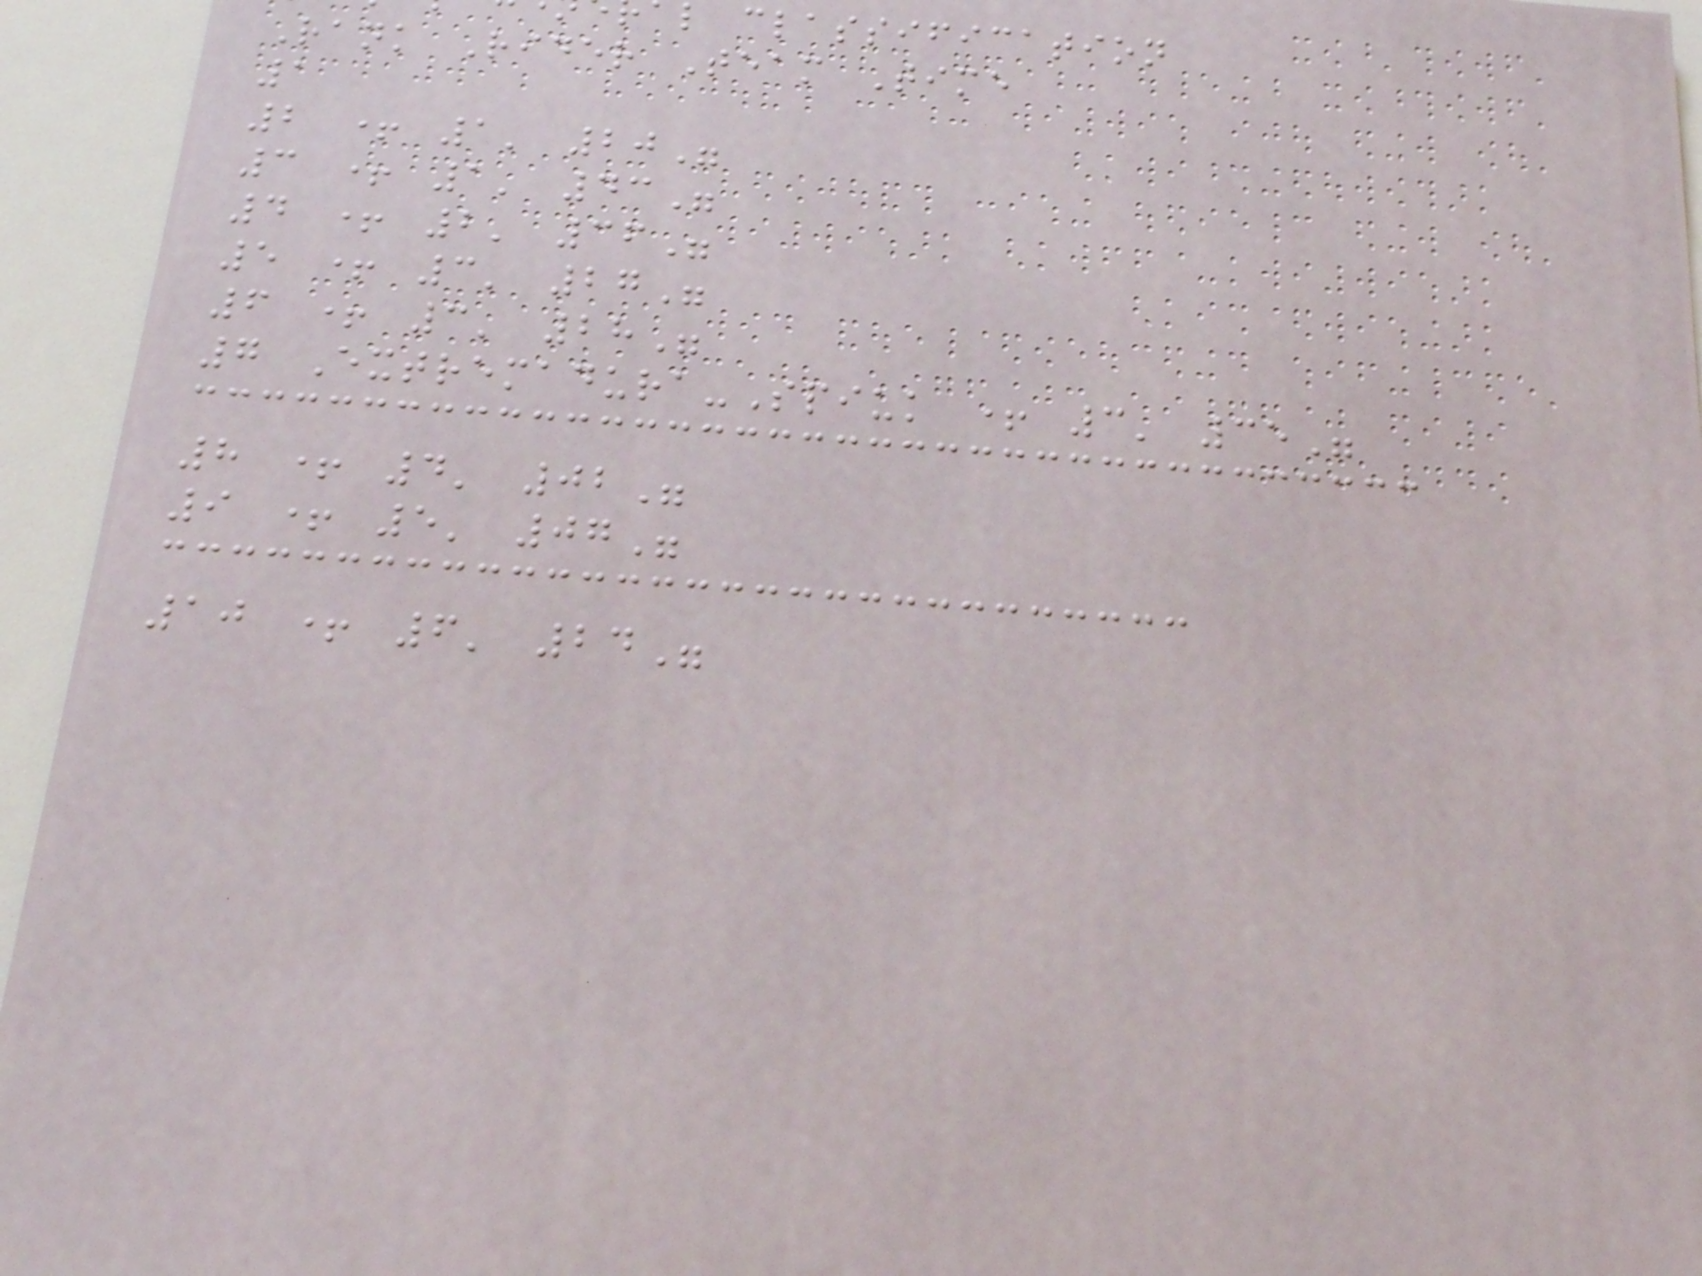l classification
Rank Rider Team Time
1
2 + 1' 20"
3 + 1' 43"
4 + 2' 36"
5 + 3' 27"
6 + 3' 28"
7 Extremadura-Spiuk + 3' 35"
8 + 4' 02"
9 + 5' 07"
10 + 6' 24"
